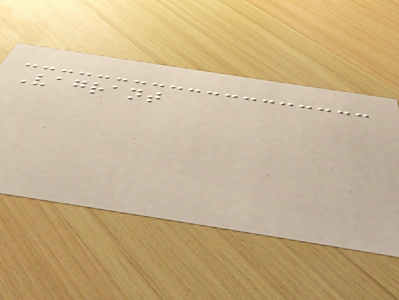Vagrant
